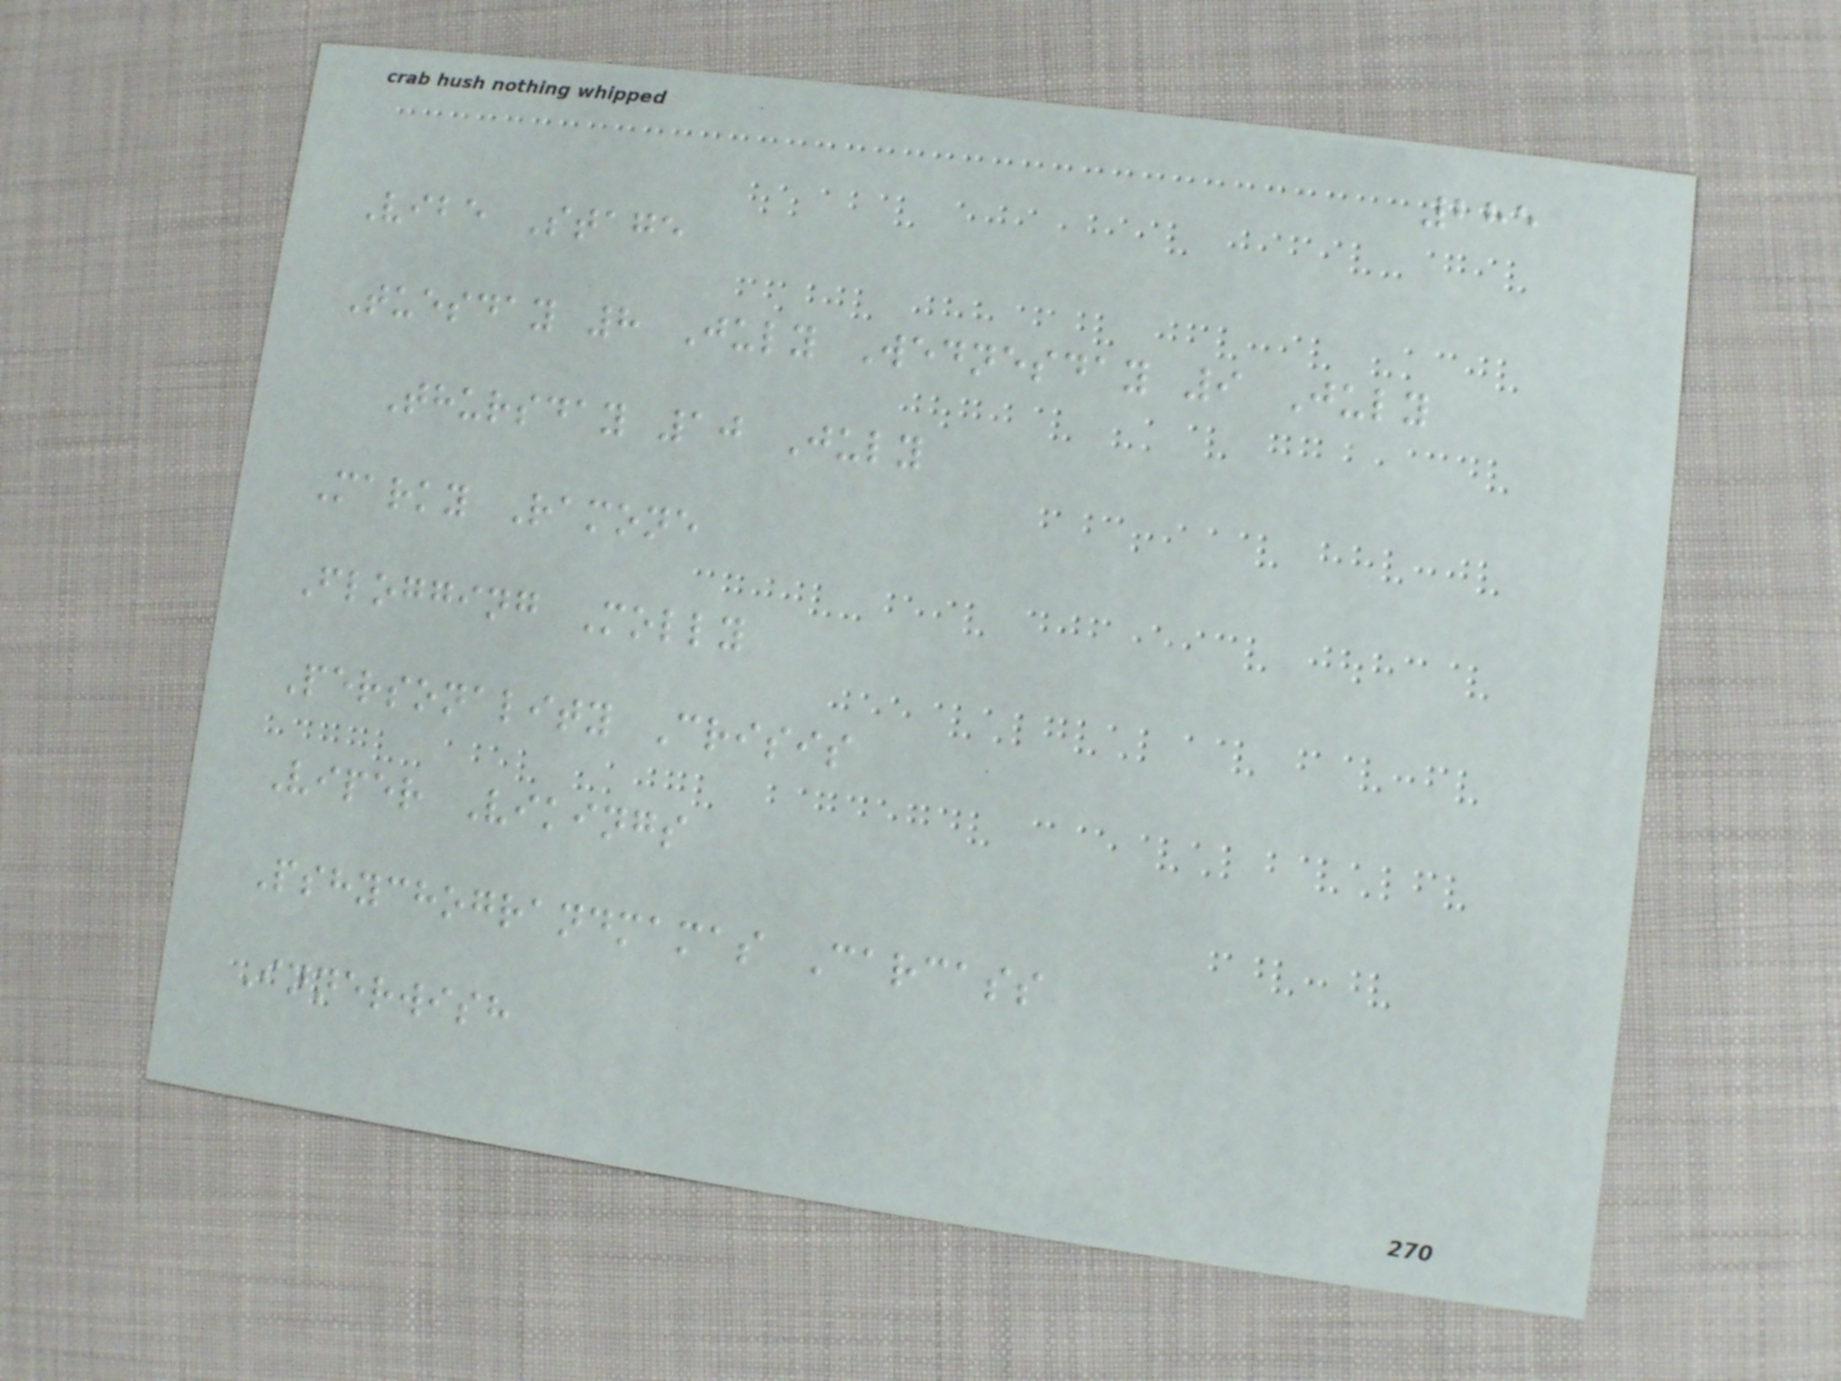285
Vibe Stage
Tuesday 8 July Wednesday 9 July
Thursday 10 July
Marky Ramone
Flogging Molly
Personality Crisis
Viper Vikings
Pshychograndmamas Carcass
Innerwish
